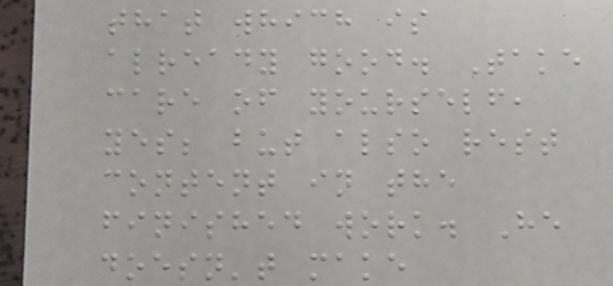that which is
already good. Take
care of yourself,
yes; but also rest
content in the
finished work. He
doesn't make
